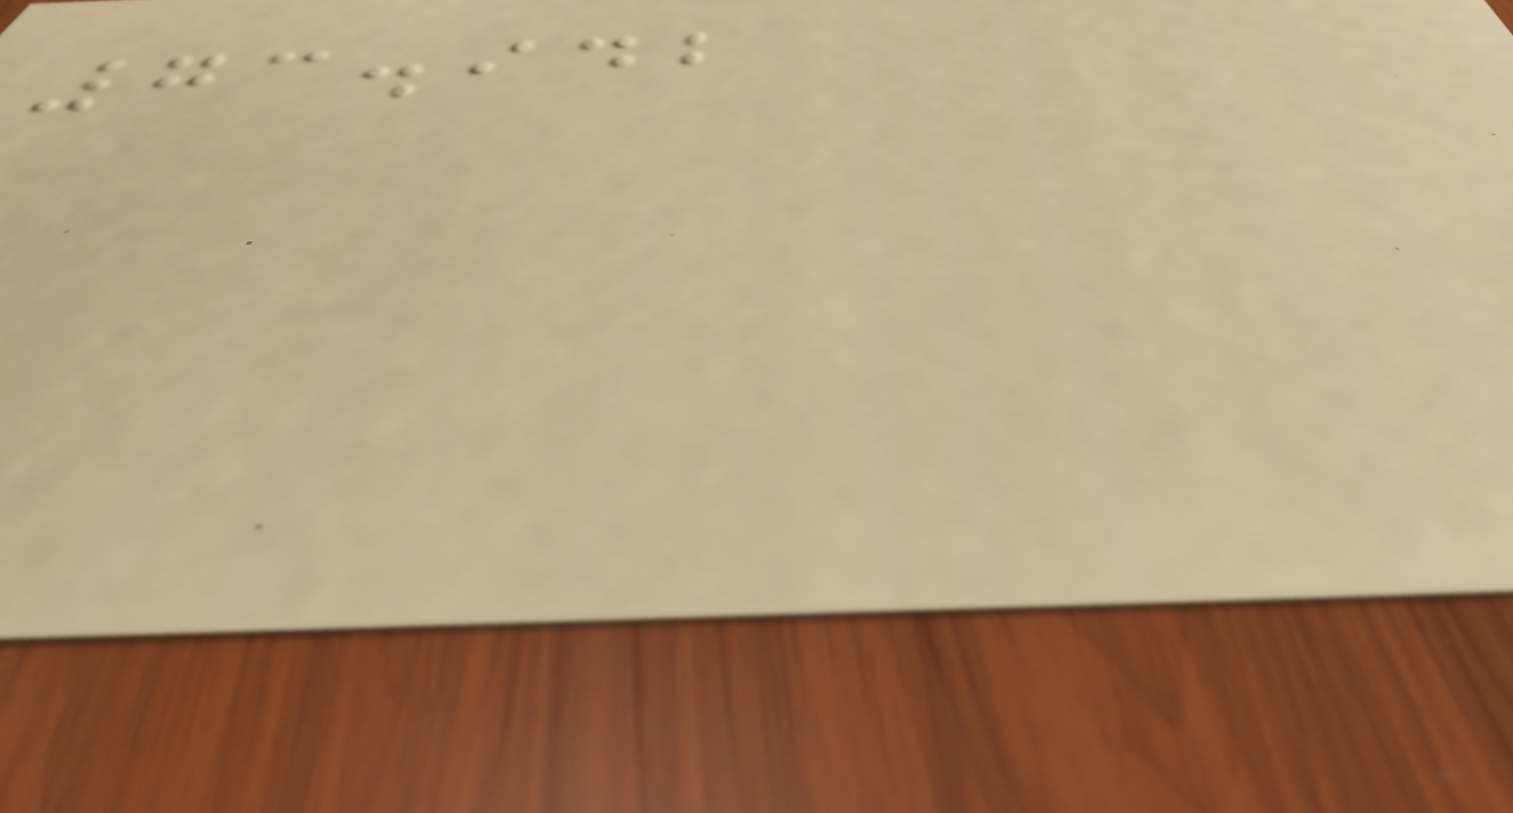73.942
